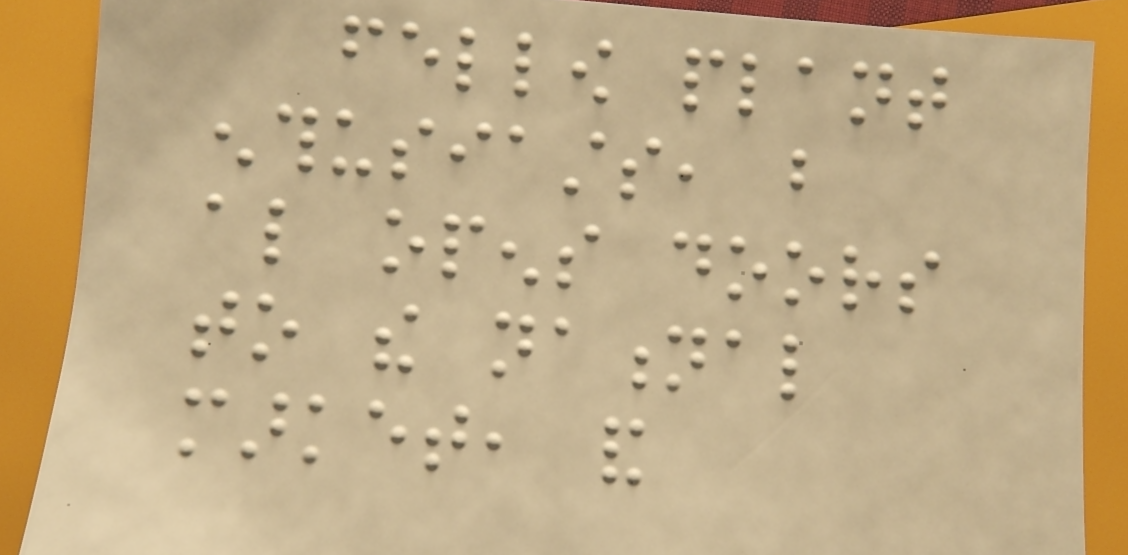fellow plant
enthusiasts, but
also opens doors
to the national
market, and
